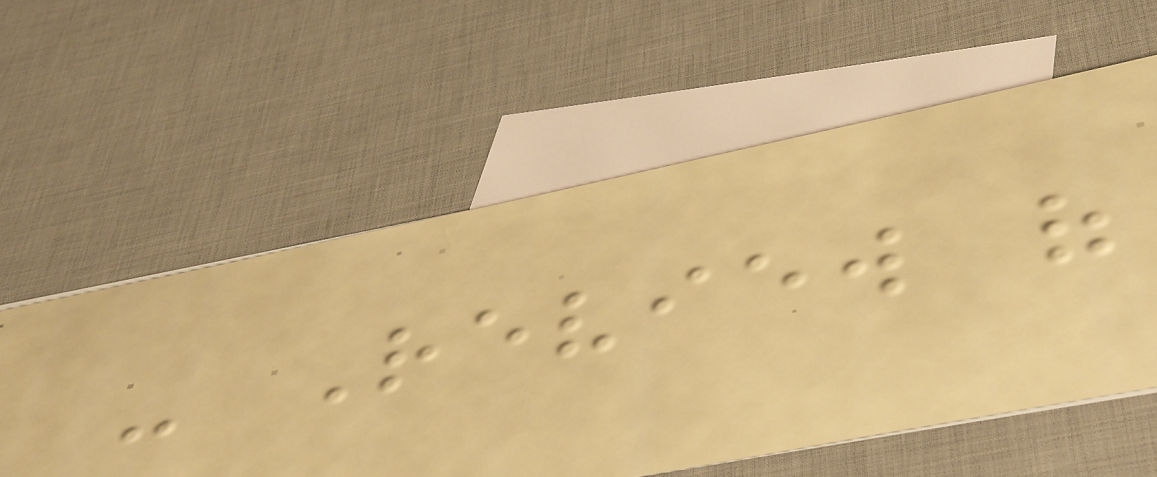- Review of
